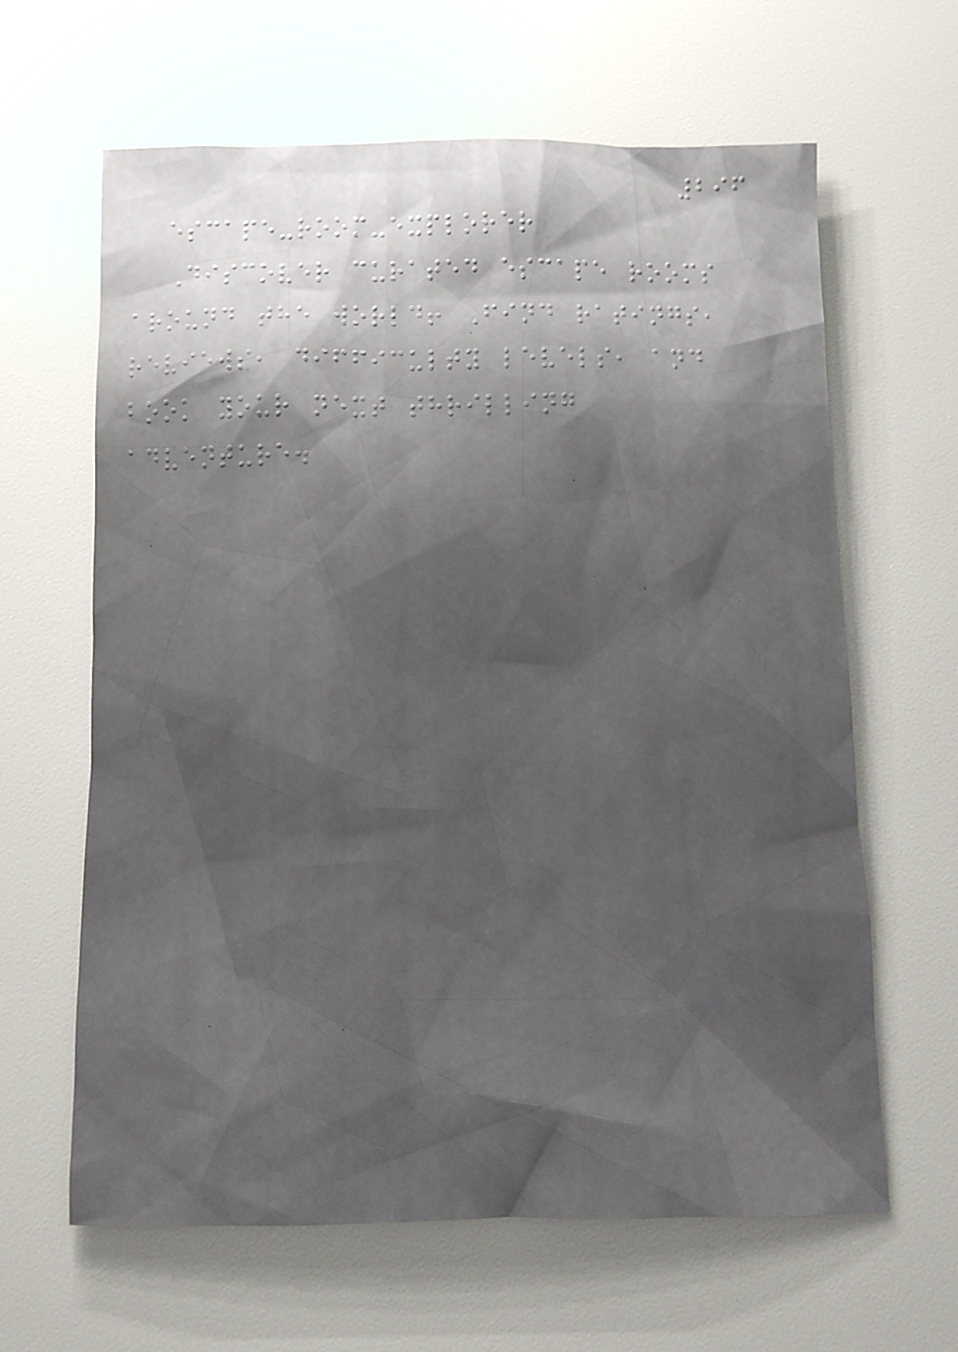296
escape-room-explorer
Discover curated escape rooms
around the world! Find ratings,
reviews, difficulty levels, and
book your next thrilling
adventure.
